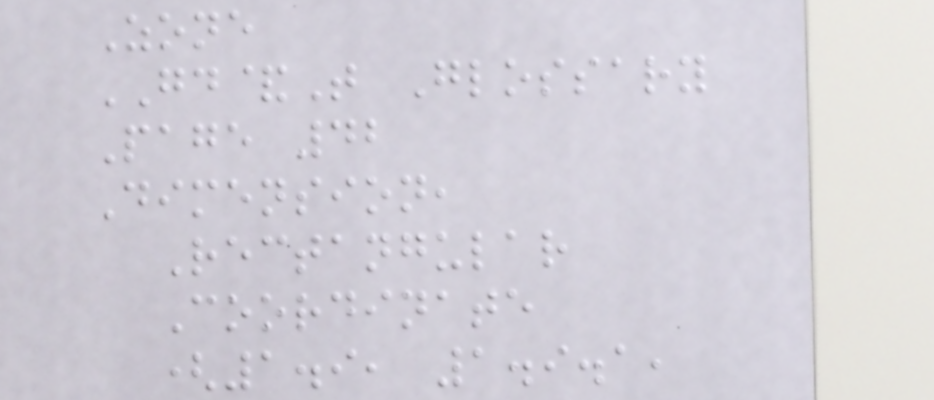Zone
GD&T Glossary
Page 42
Dimension,
Rectangular
Coordinate
(1.9, 1.9.1,
